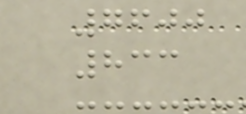7600
833
